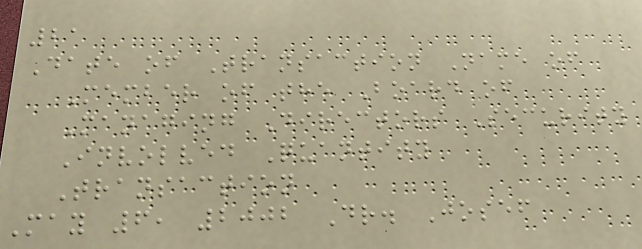21
Date of Transaction Name of
Member of the Board of
Managing Directors Security
Involved Quantity
Transaction
May 6, 2002 Dr. Josef
